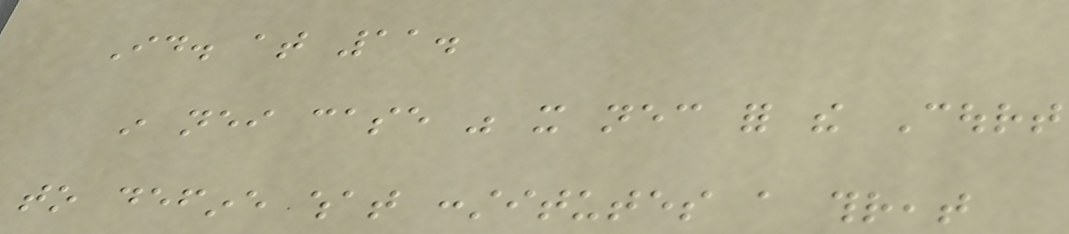Id. at 11.
in neither case was it necessary for the Court
to define what constitutes a threat
